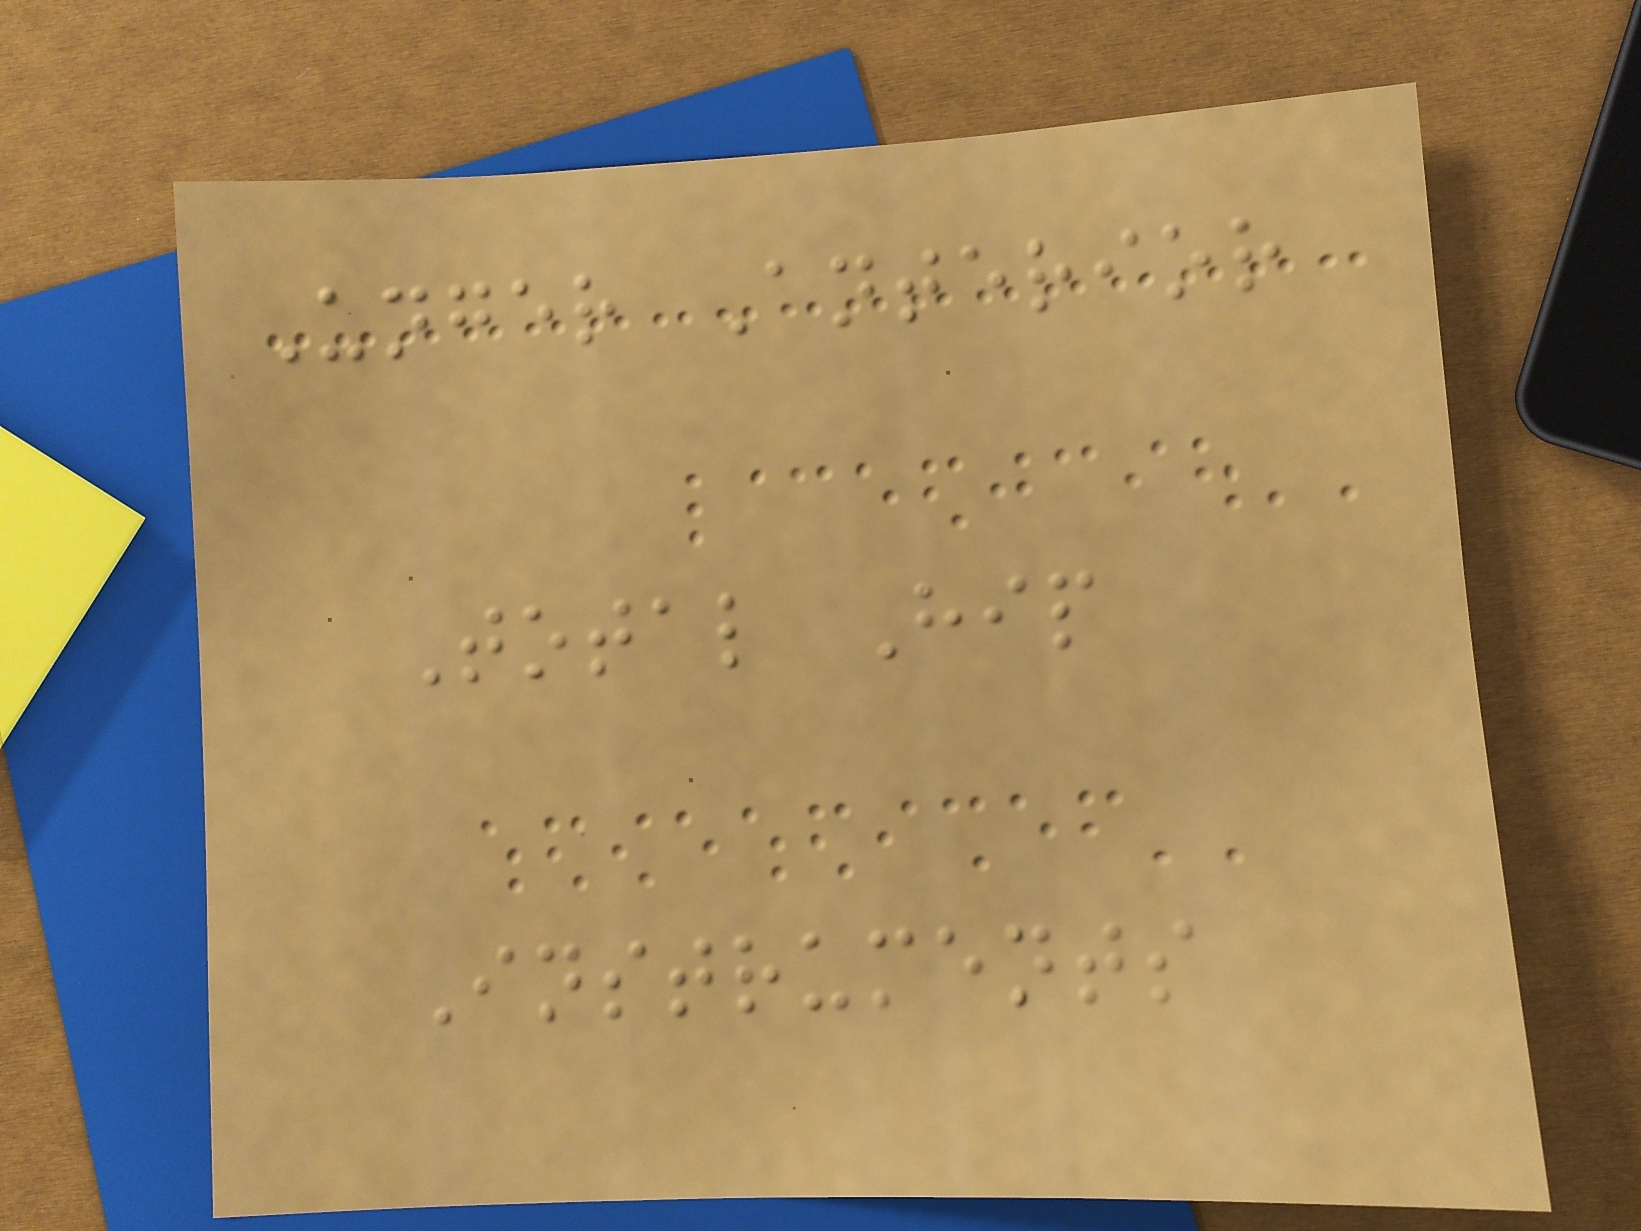Unger Anterior
Total Hip
Instruments
